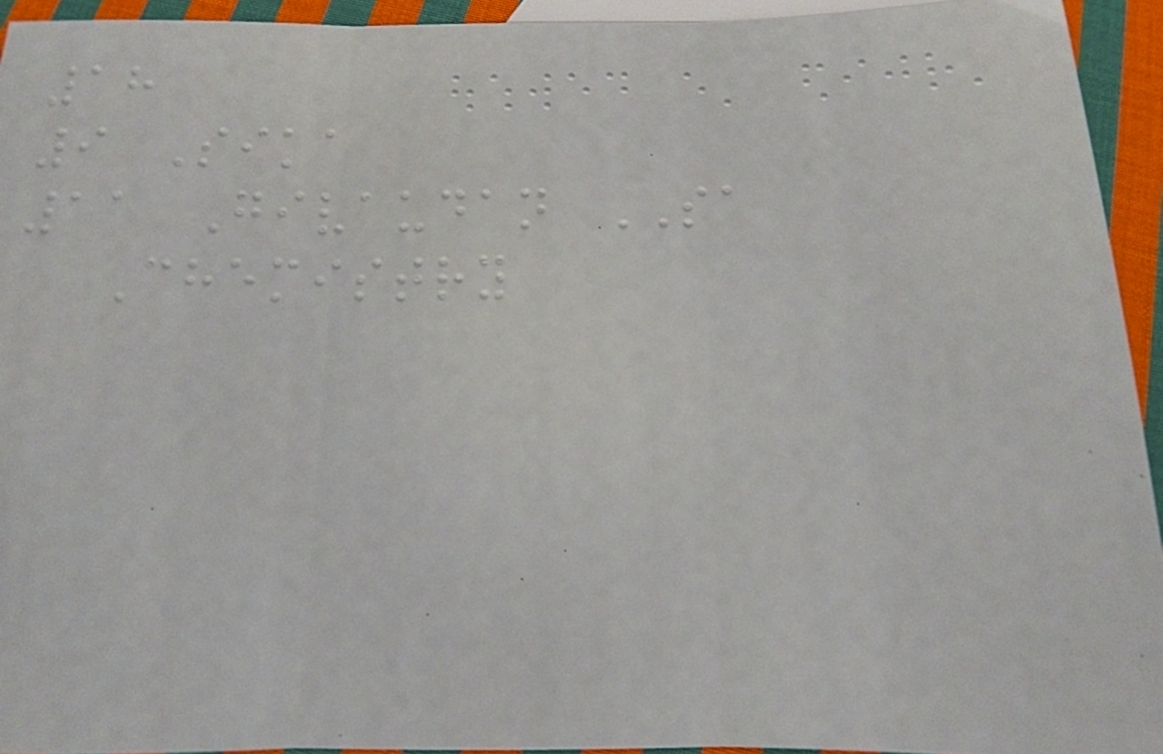18
9 Sika
11 Givaudan SA
Chemistry
